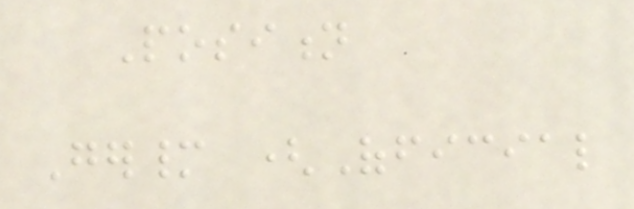Position
Germany (Official
